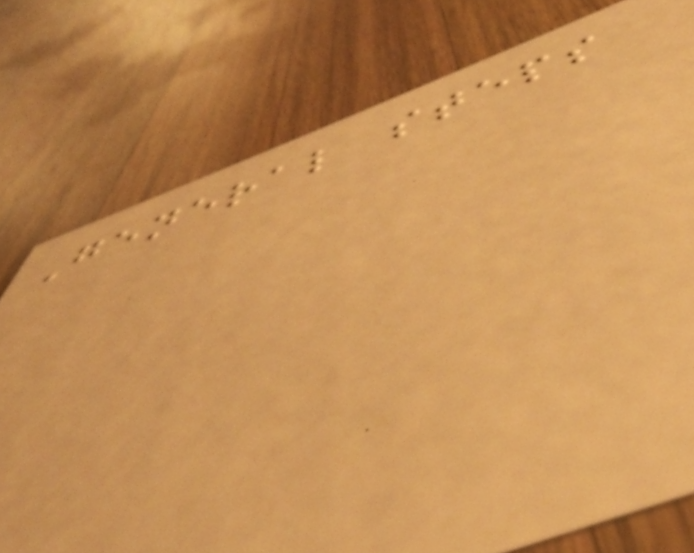General steps
